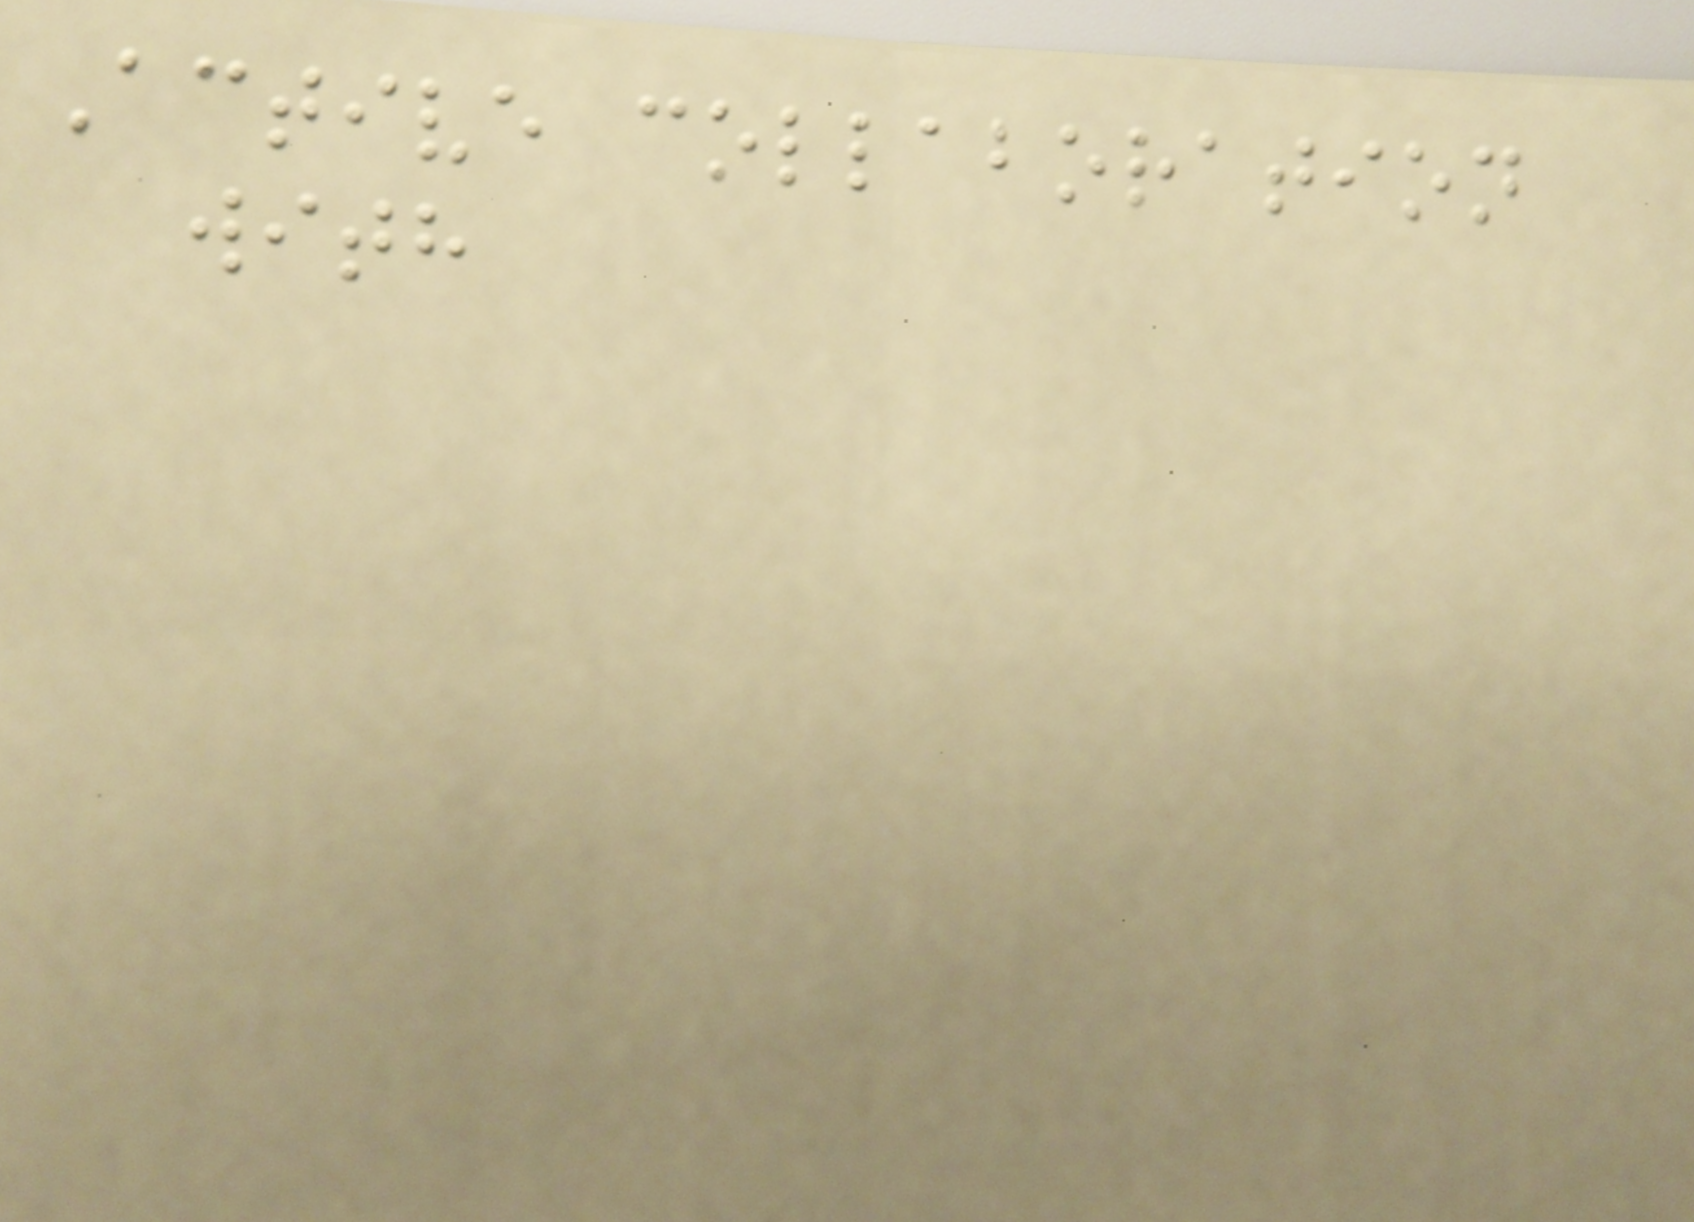Active collaboration
with
